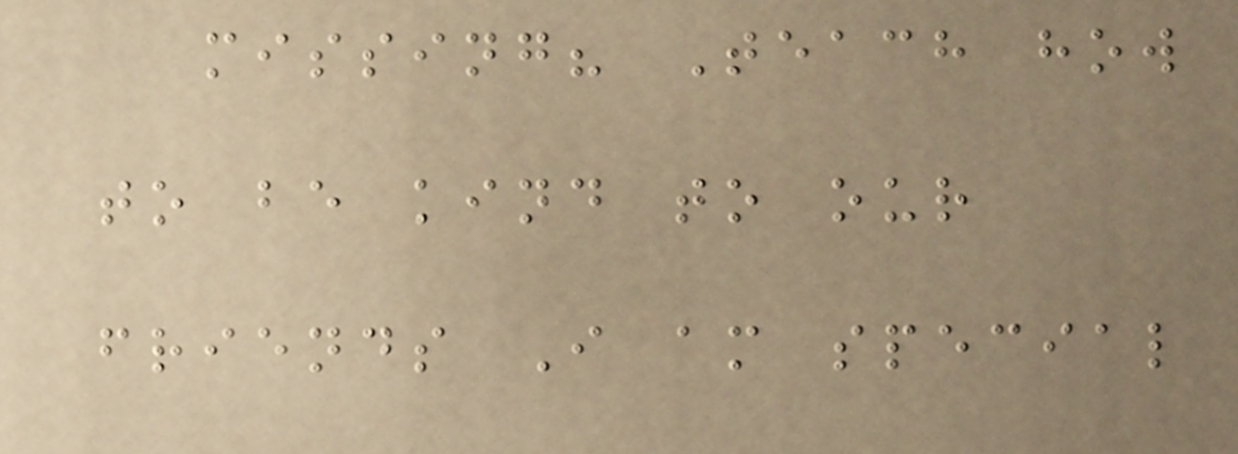missing? Teach how
to be kind to our
friends I am special
